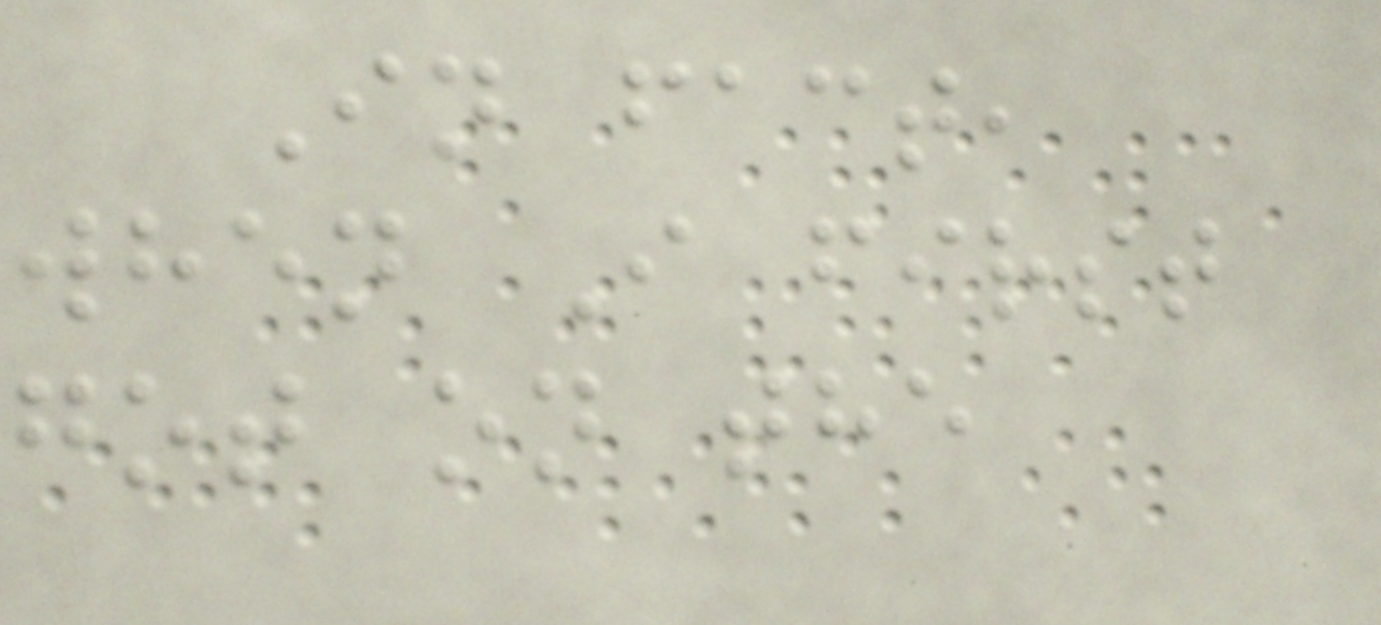In fact,
when I first
got on the
